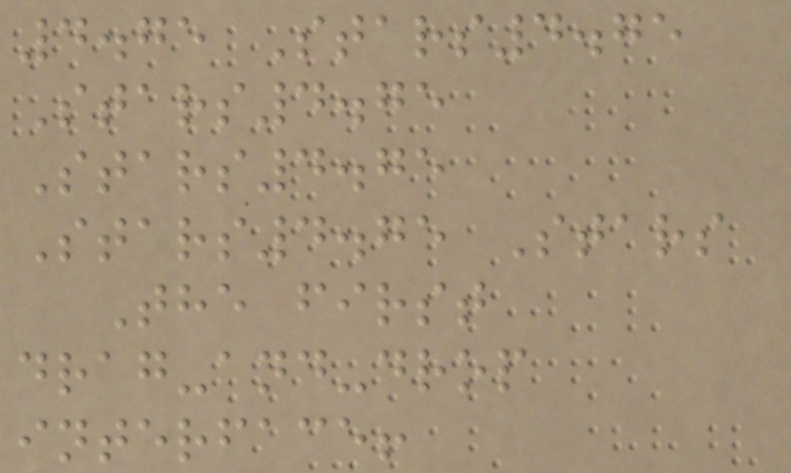4.75 Stars4.75
Stars4.75
Stars4.75
Stars4.75 Stars
The first
drag-and-drop
interface!
